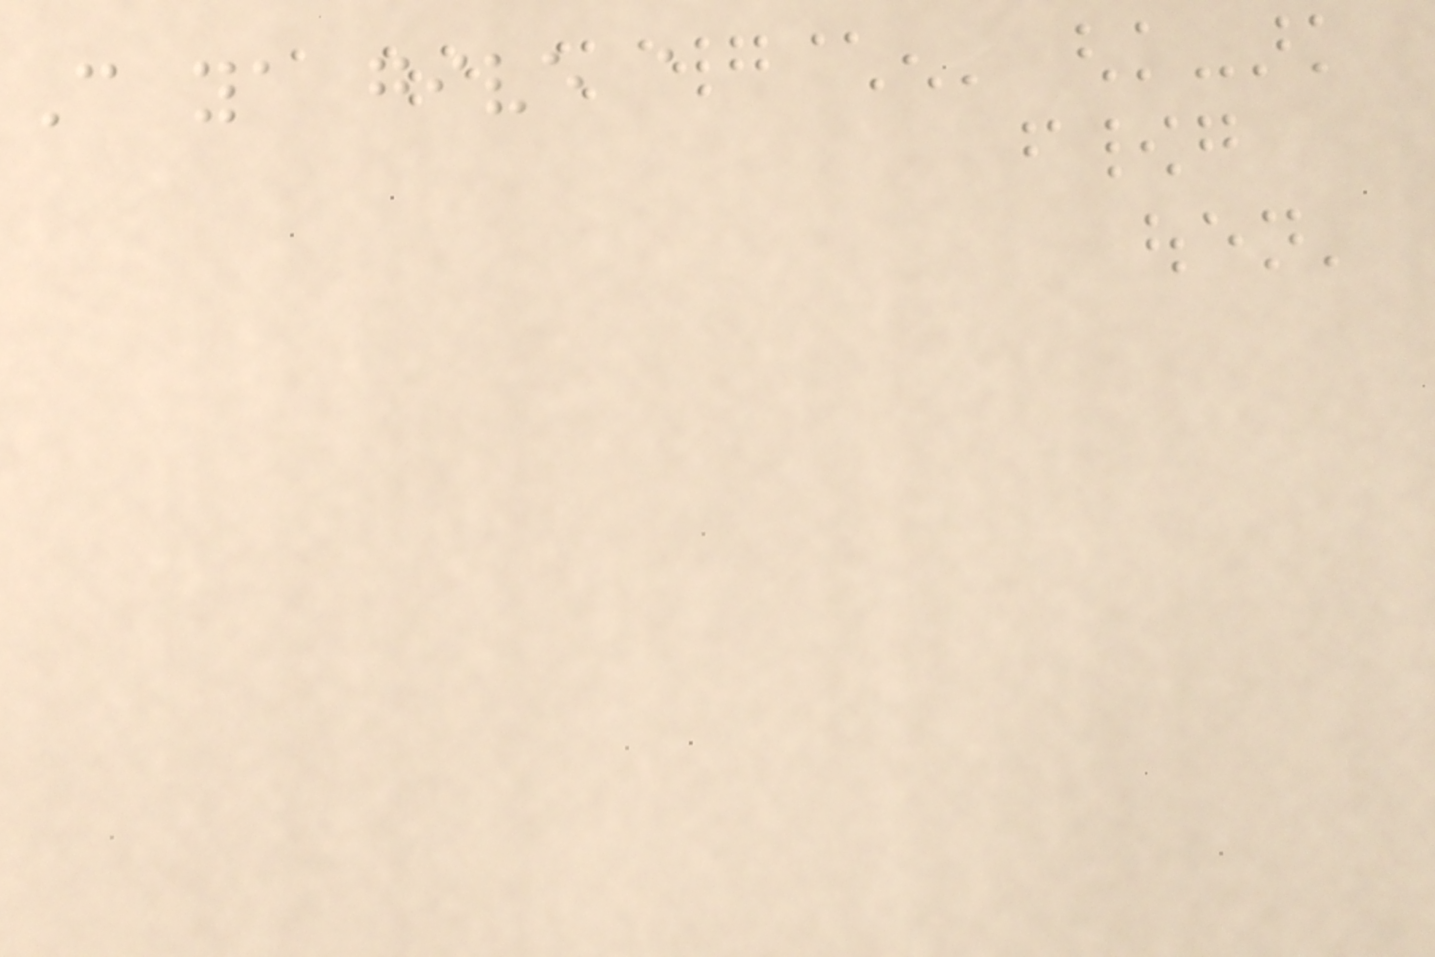Can ya give a
